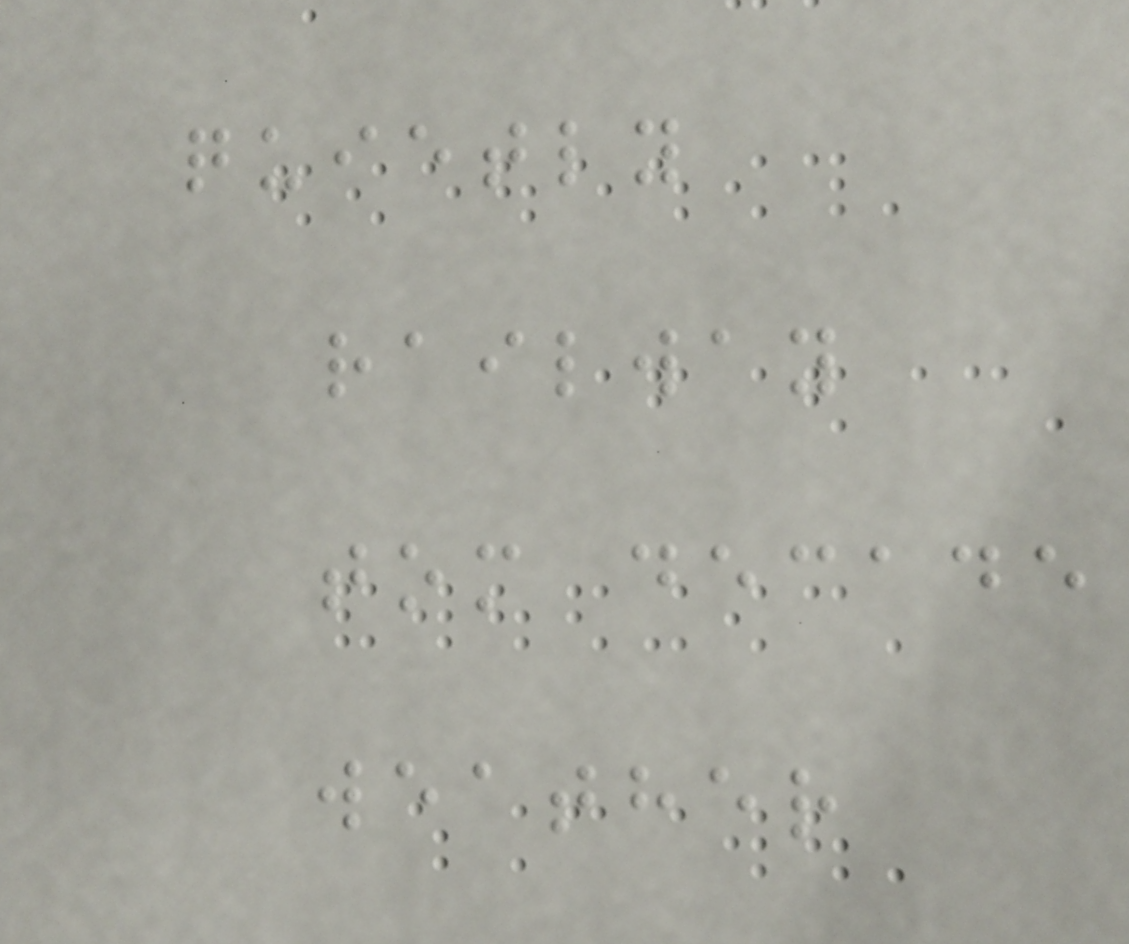quietly
railway
tom decade
weather
